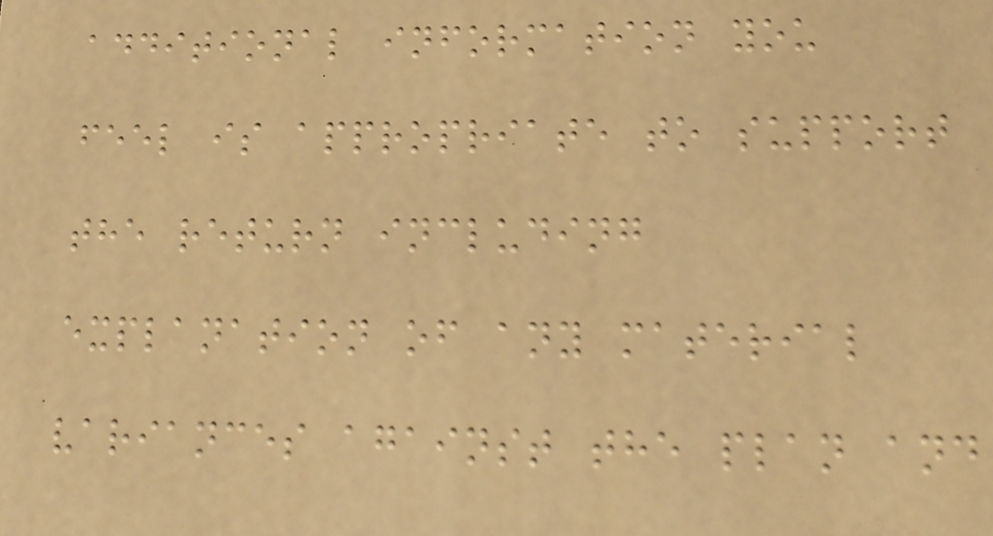additional information you
feel is appropriate to support
the return including
explanation of any material
variances against the plan and
